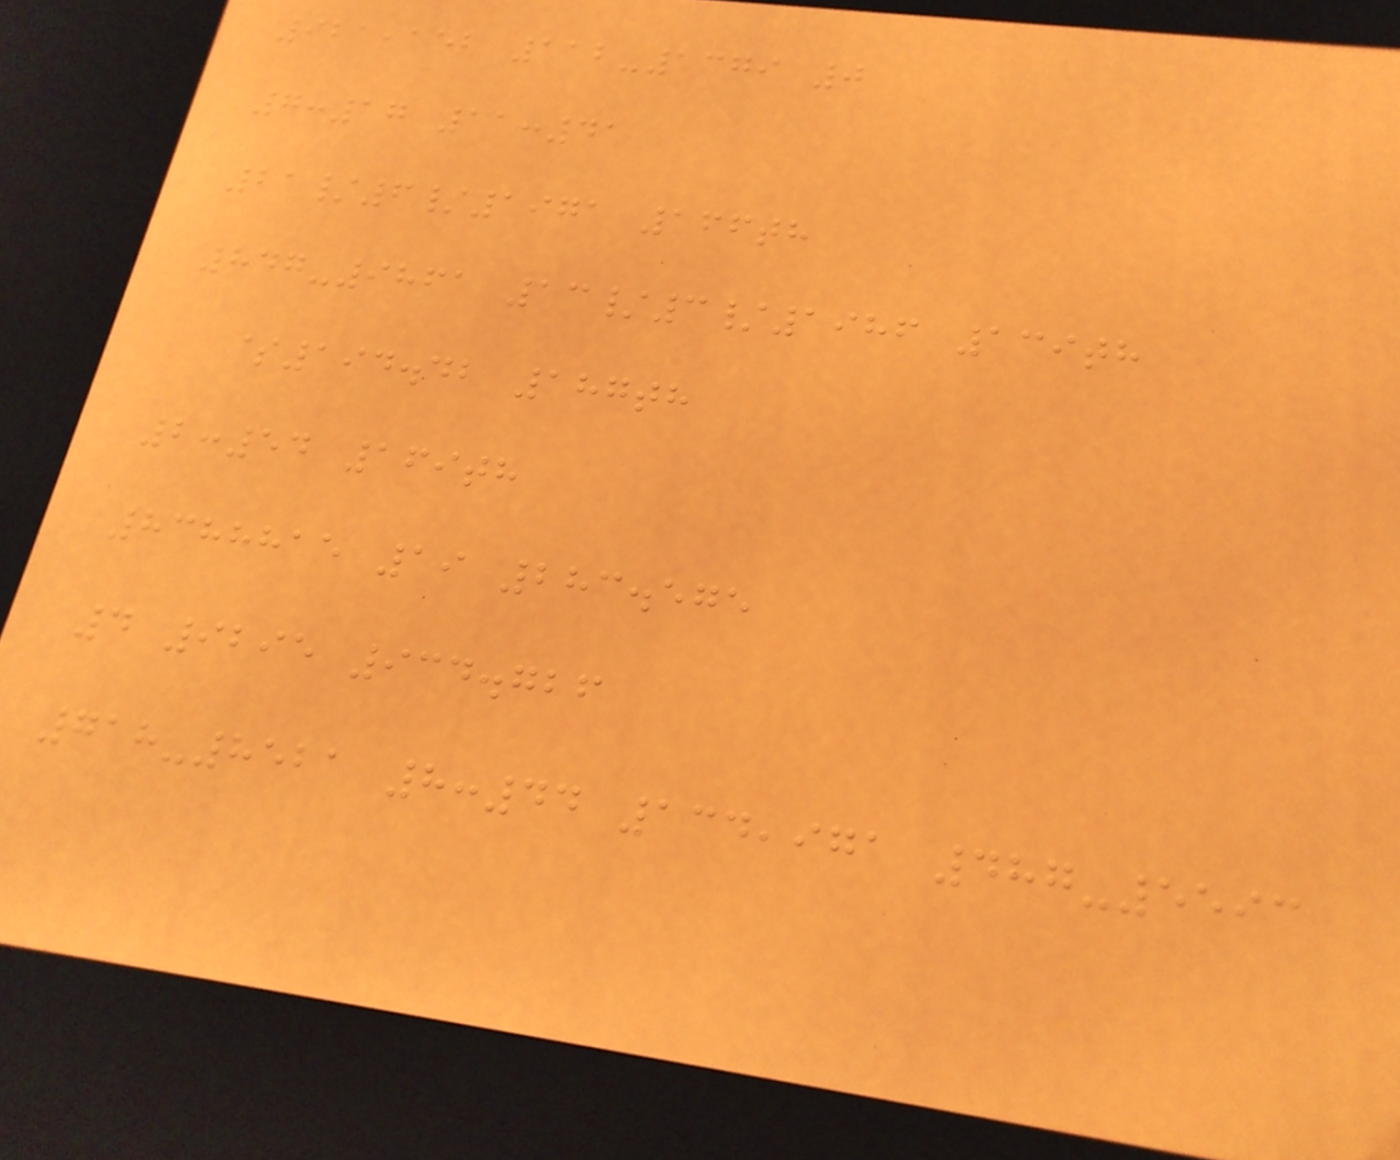921,152 112-1379 0
7:17 11:41
21/6/1971 166th
847-9861 13/3/1986 139th
$194.42 187th
2:54 169th
8388815 19 283.575
4 9295 934.726
718-8521 8:44 134,971 487-5593
